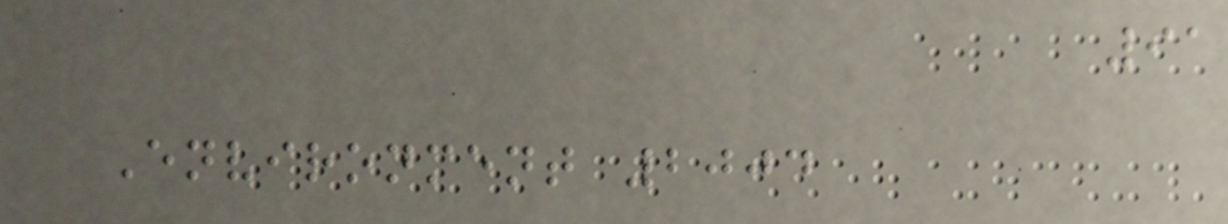91
Environment 2004
